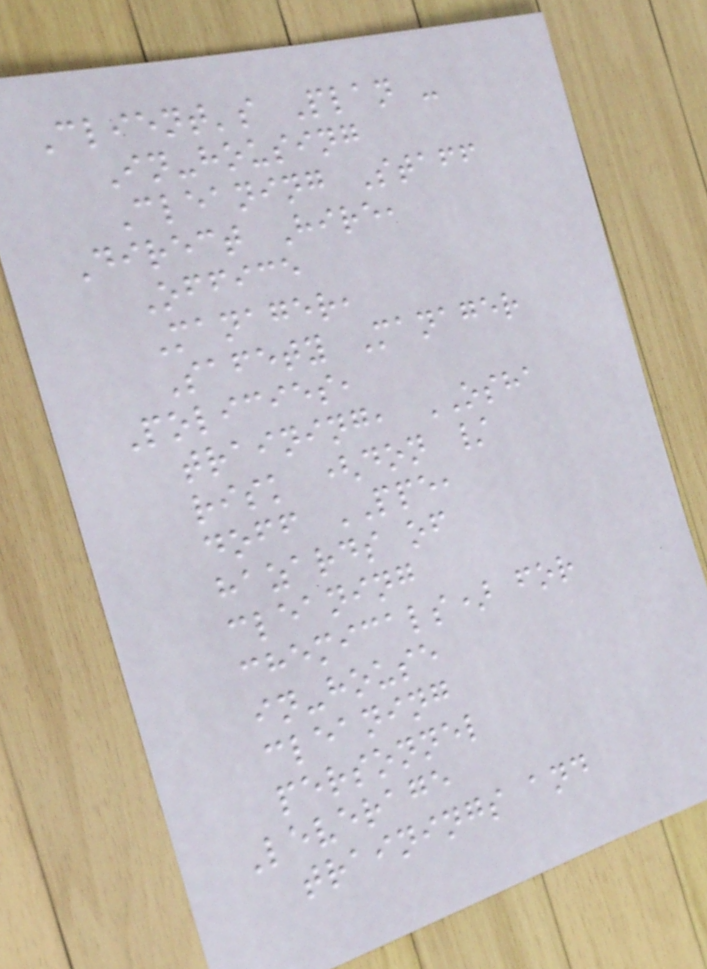Client's Plan -
In-housing
Cleaning Staff
Direct Hire,
Office
Manager,
Safety Manager
Policies,
training, OSHA
risk (don /
doff PPE,
hazards of
cleaning
chemicals) for
in-house
cleaning
personnel
Leverage
trainings and
